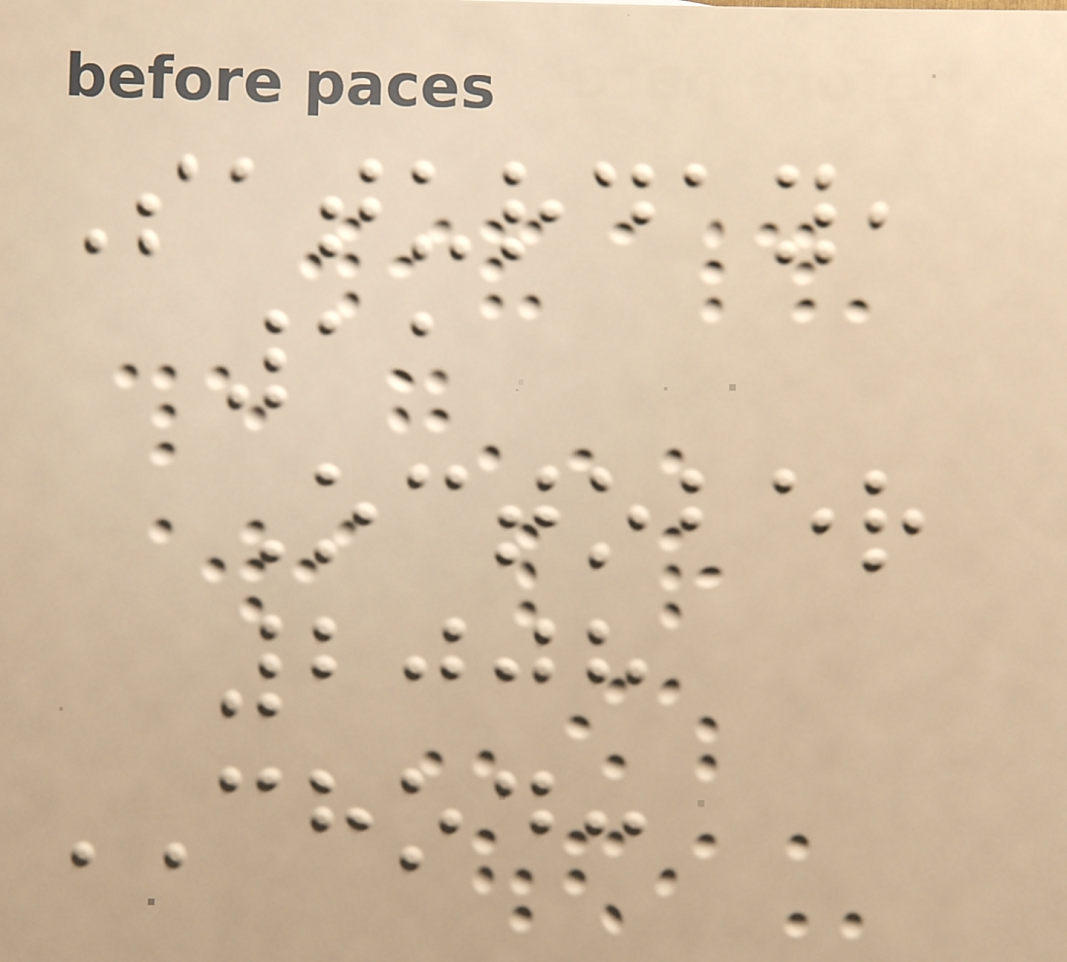Saturday,
11
October
2008
CHOD:
